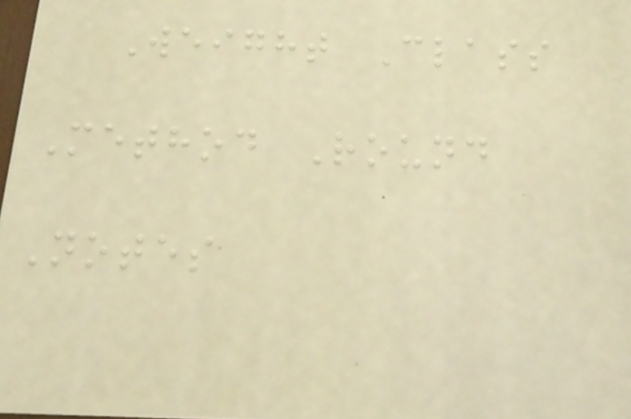Weight Class
Method Round
Notes
